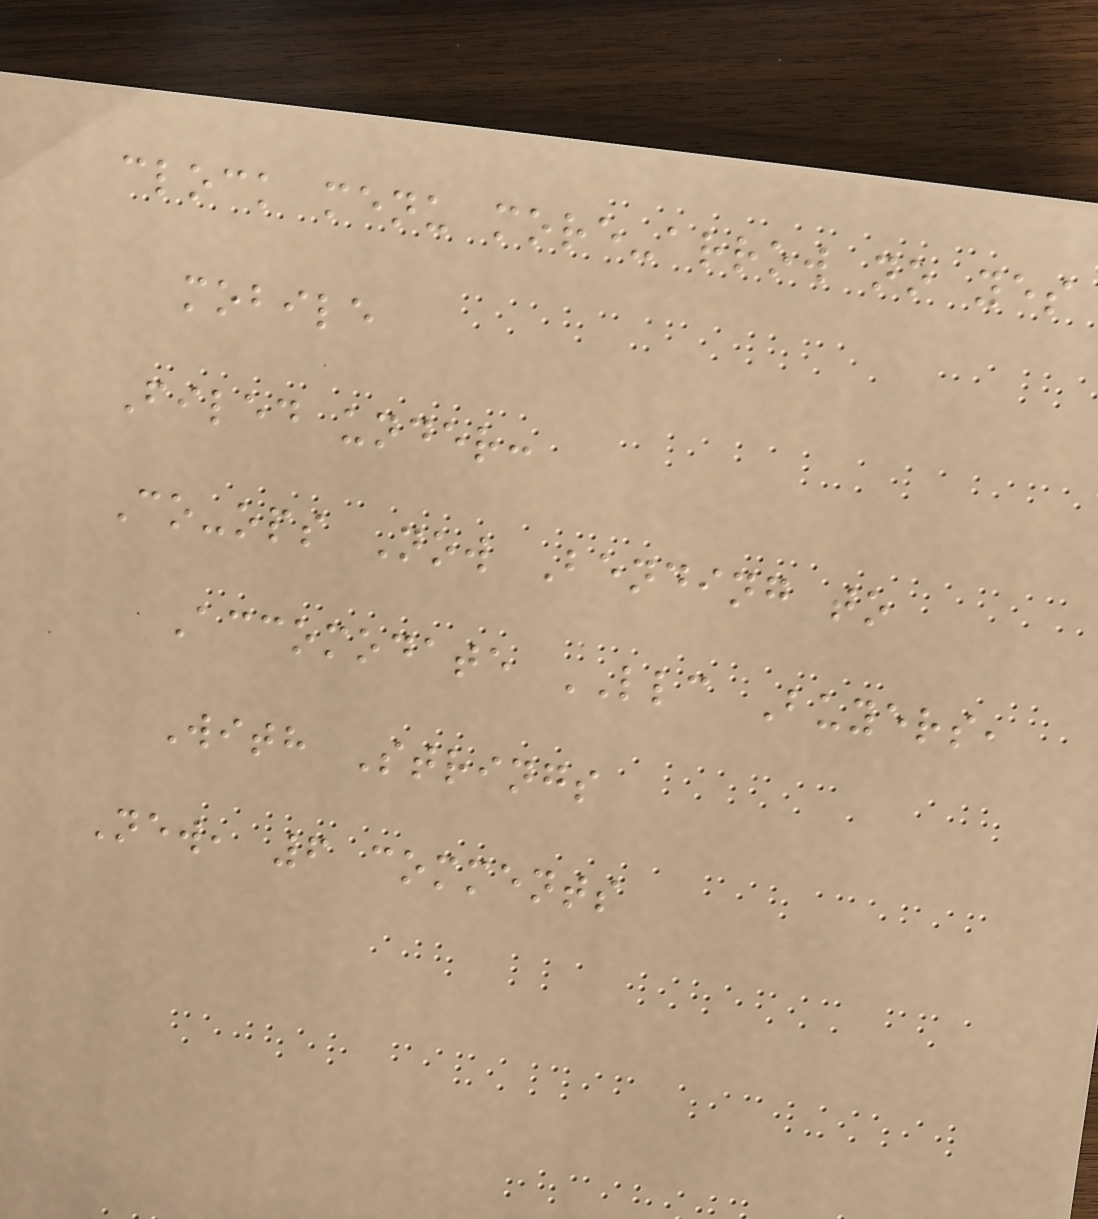clock menu more-arrow no yes
mobile
Filed under:
Co-ops Now Bending to
Accomodate LLC Buyers,
With Strings
New, 6 comments
